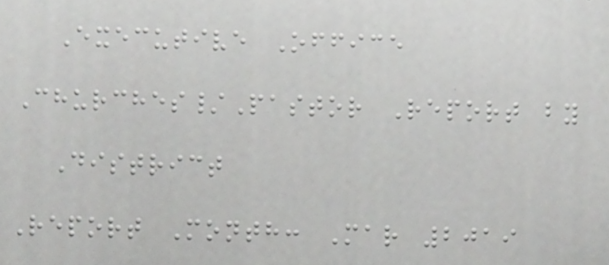Executive Office
Churches/Pastor Report by
District
Report Month: Mar 2019
